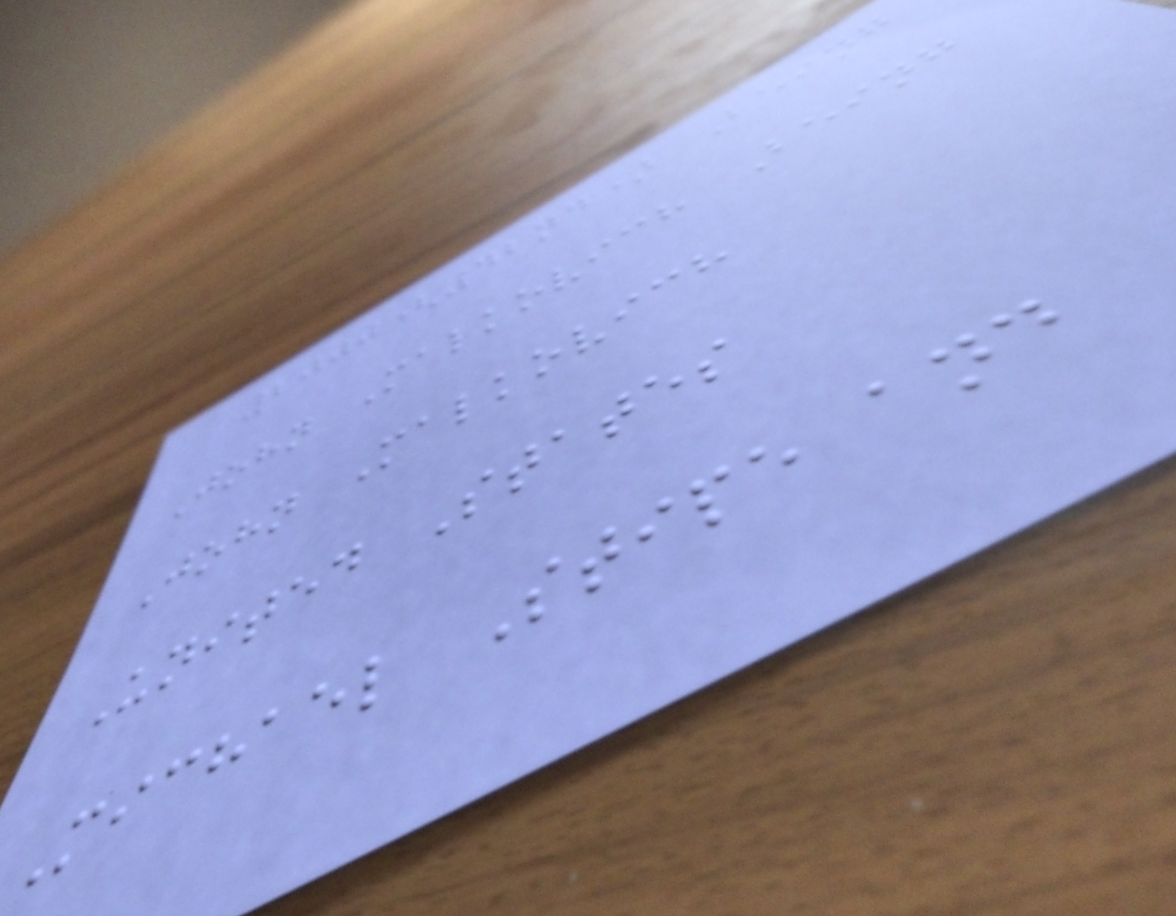2000(42nd) Being
John Malkovich Being
John Malkovich
United States
Michael Stipe and
